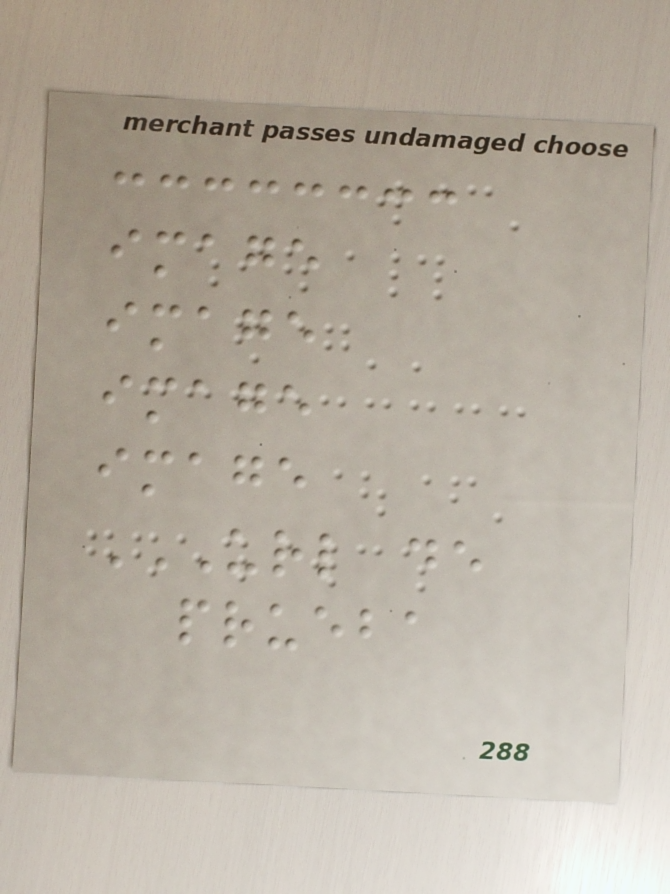image
image
image
image
URL DE
PRUEBA
